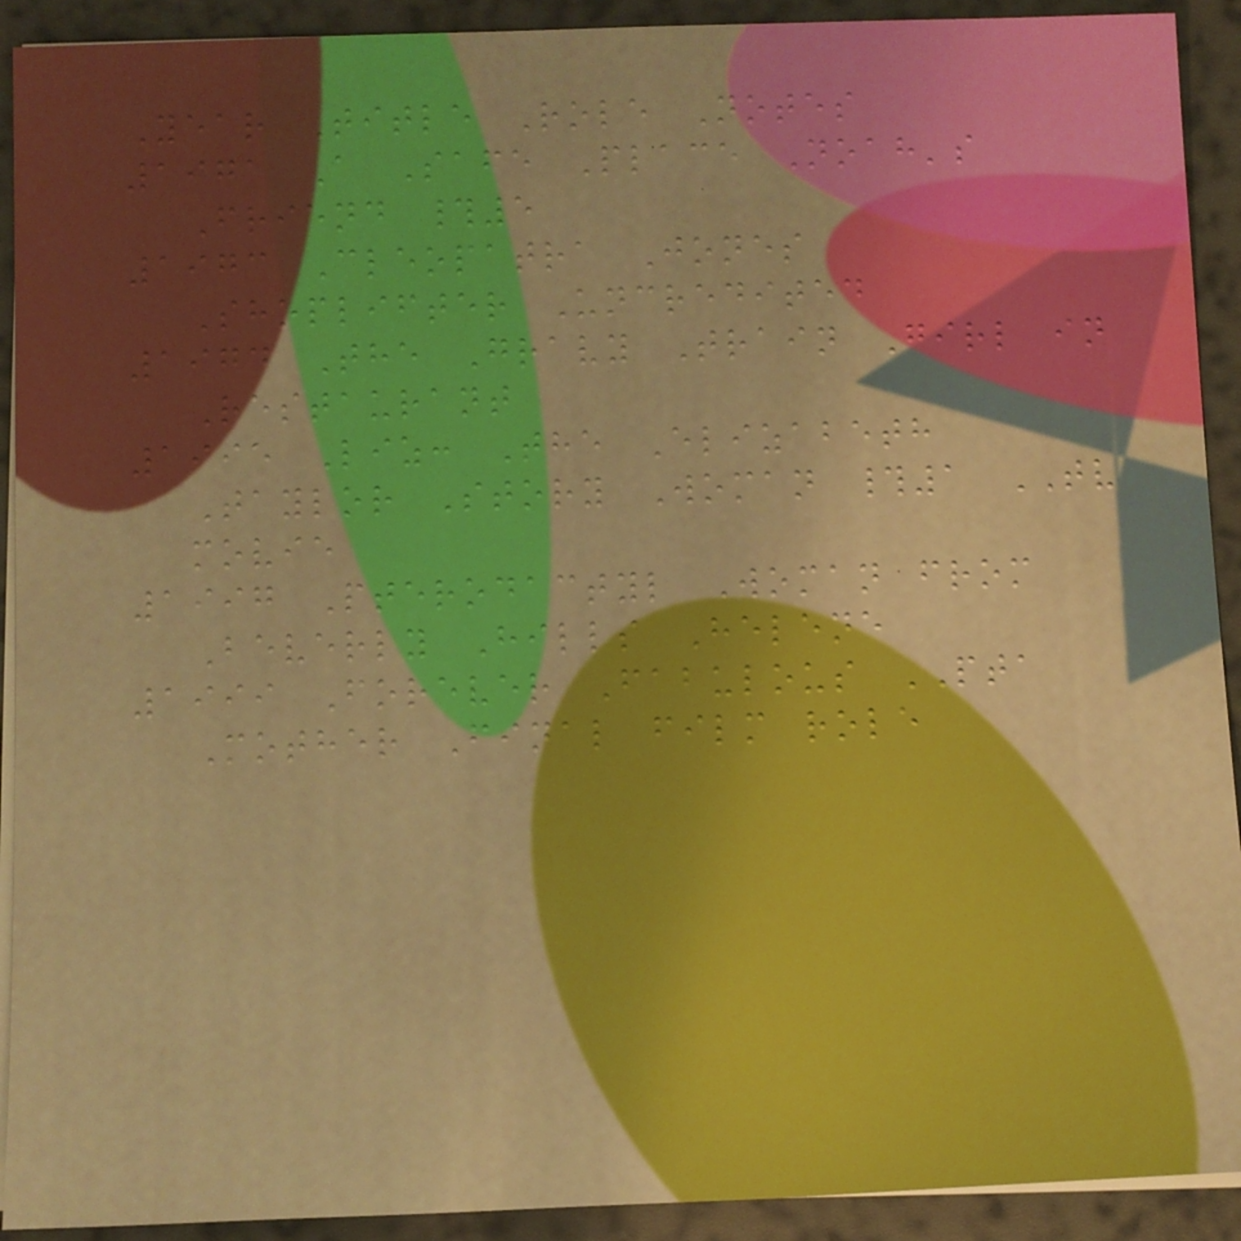Year Title Role Notes
1971 A Safe Place Noah's
Friend #5
1973 Cleopatra Jones
Shoplifter Uncredited
1974 The Gravy Train Girl in
Restaurant
1995 Liz: The Elizabeth
Taylor Story Woman #1 TV
movie
1997 Pterodactyl Woman from
Beverly Hills Helene
1999 Forever Fabulous PTA
Mother Final film role
